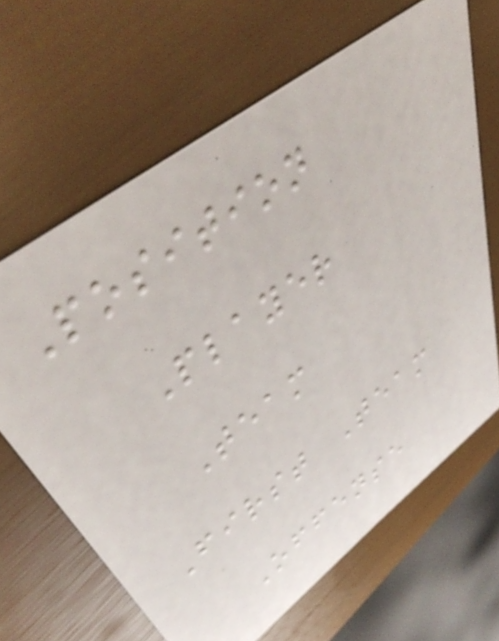Position
Player
Team
First Team
Offense
